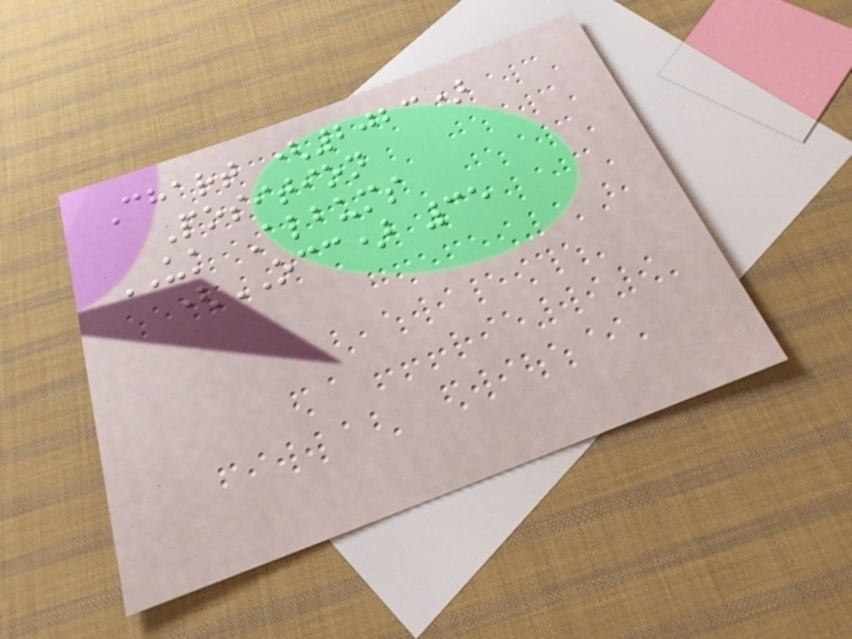Chart (2023)
Position
UK Albums
(OCC) 35
